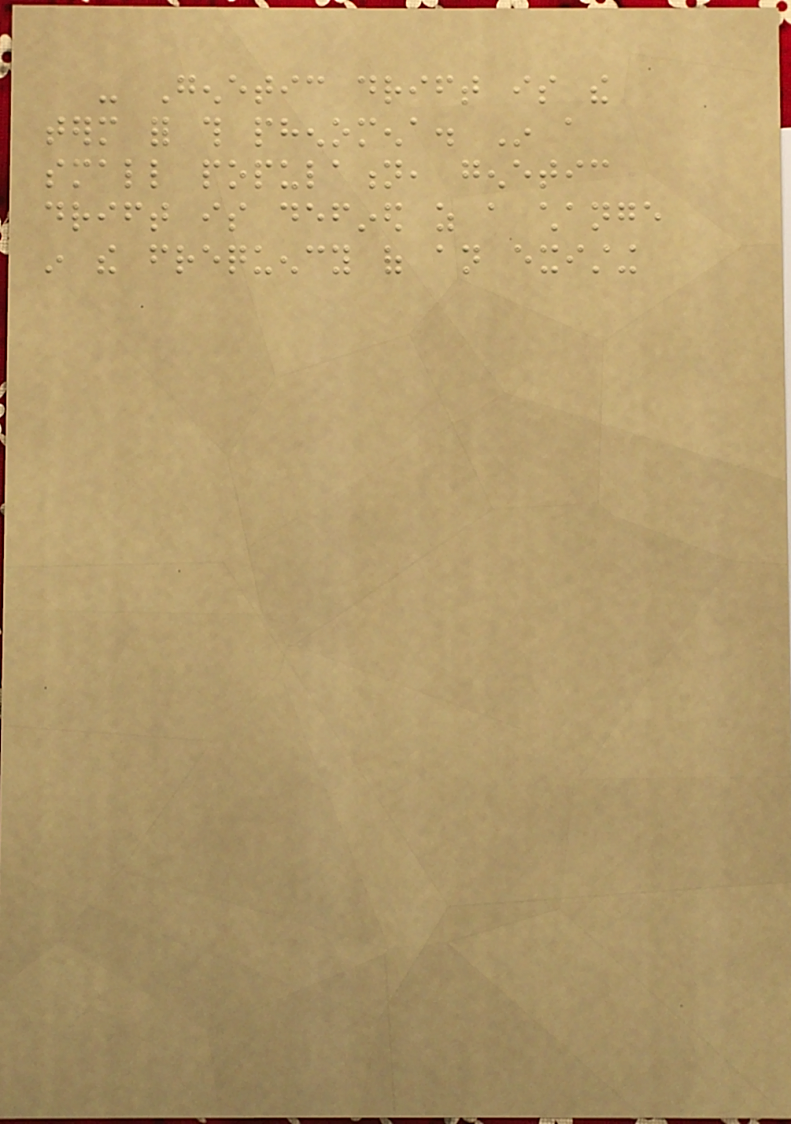- Genetic drift is the
term for this phenomena. In a
small population, genetic
drift is defined as a change
in the frequency of an existing
